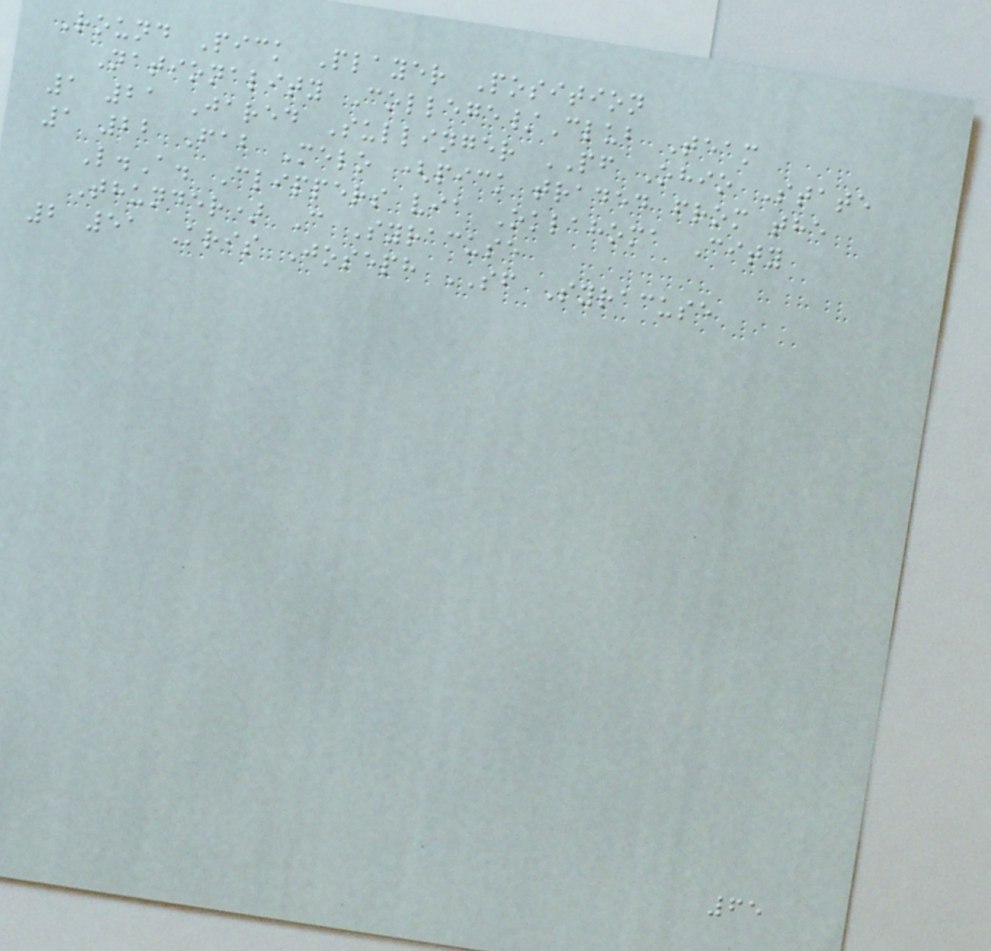Round Pick Player Position
Nationality College/Club Team
1 21 Jared Sullinger PF Ohio State
1 22 Fab Melo (pick traded from the
L.A. Clippers via Oklahoma City
Thunder) C Syracuse
2 51 Kris Joseph SF Syracuse
65
